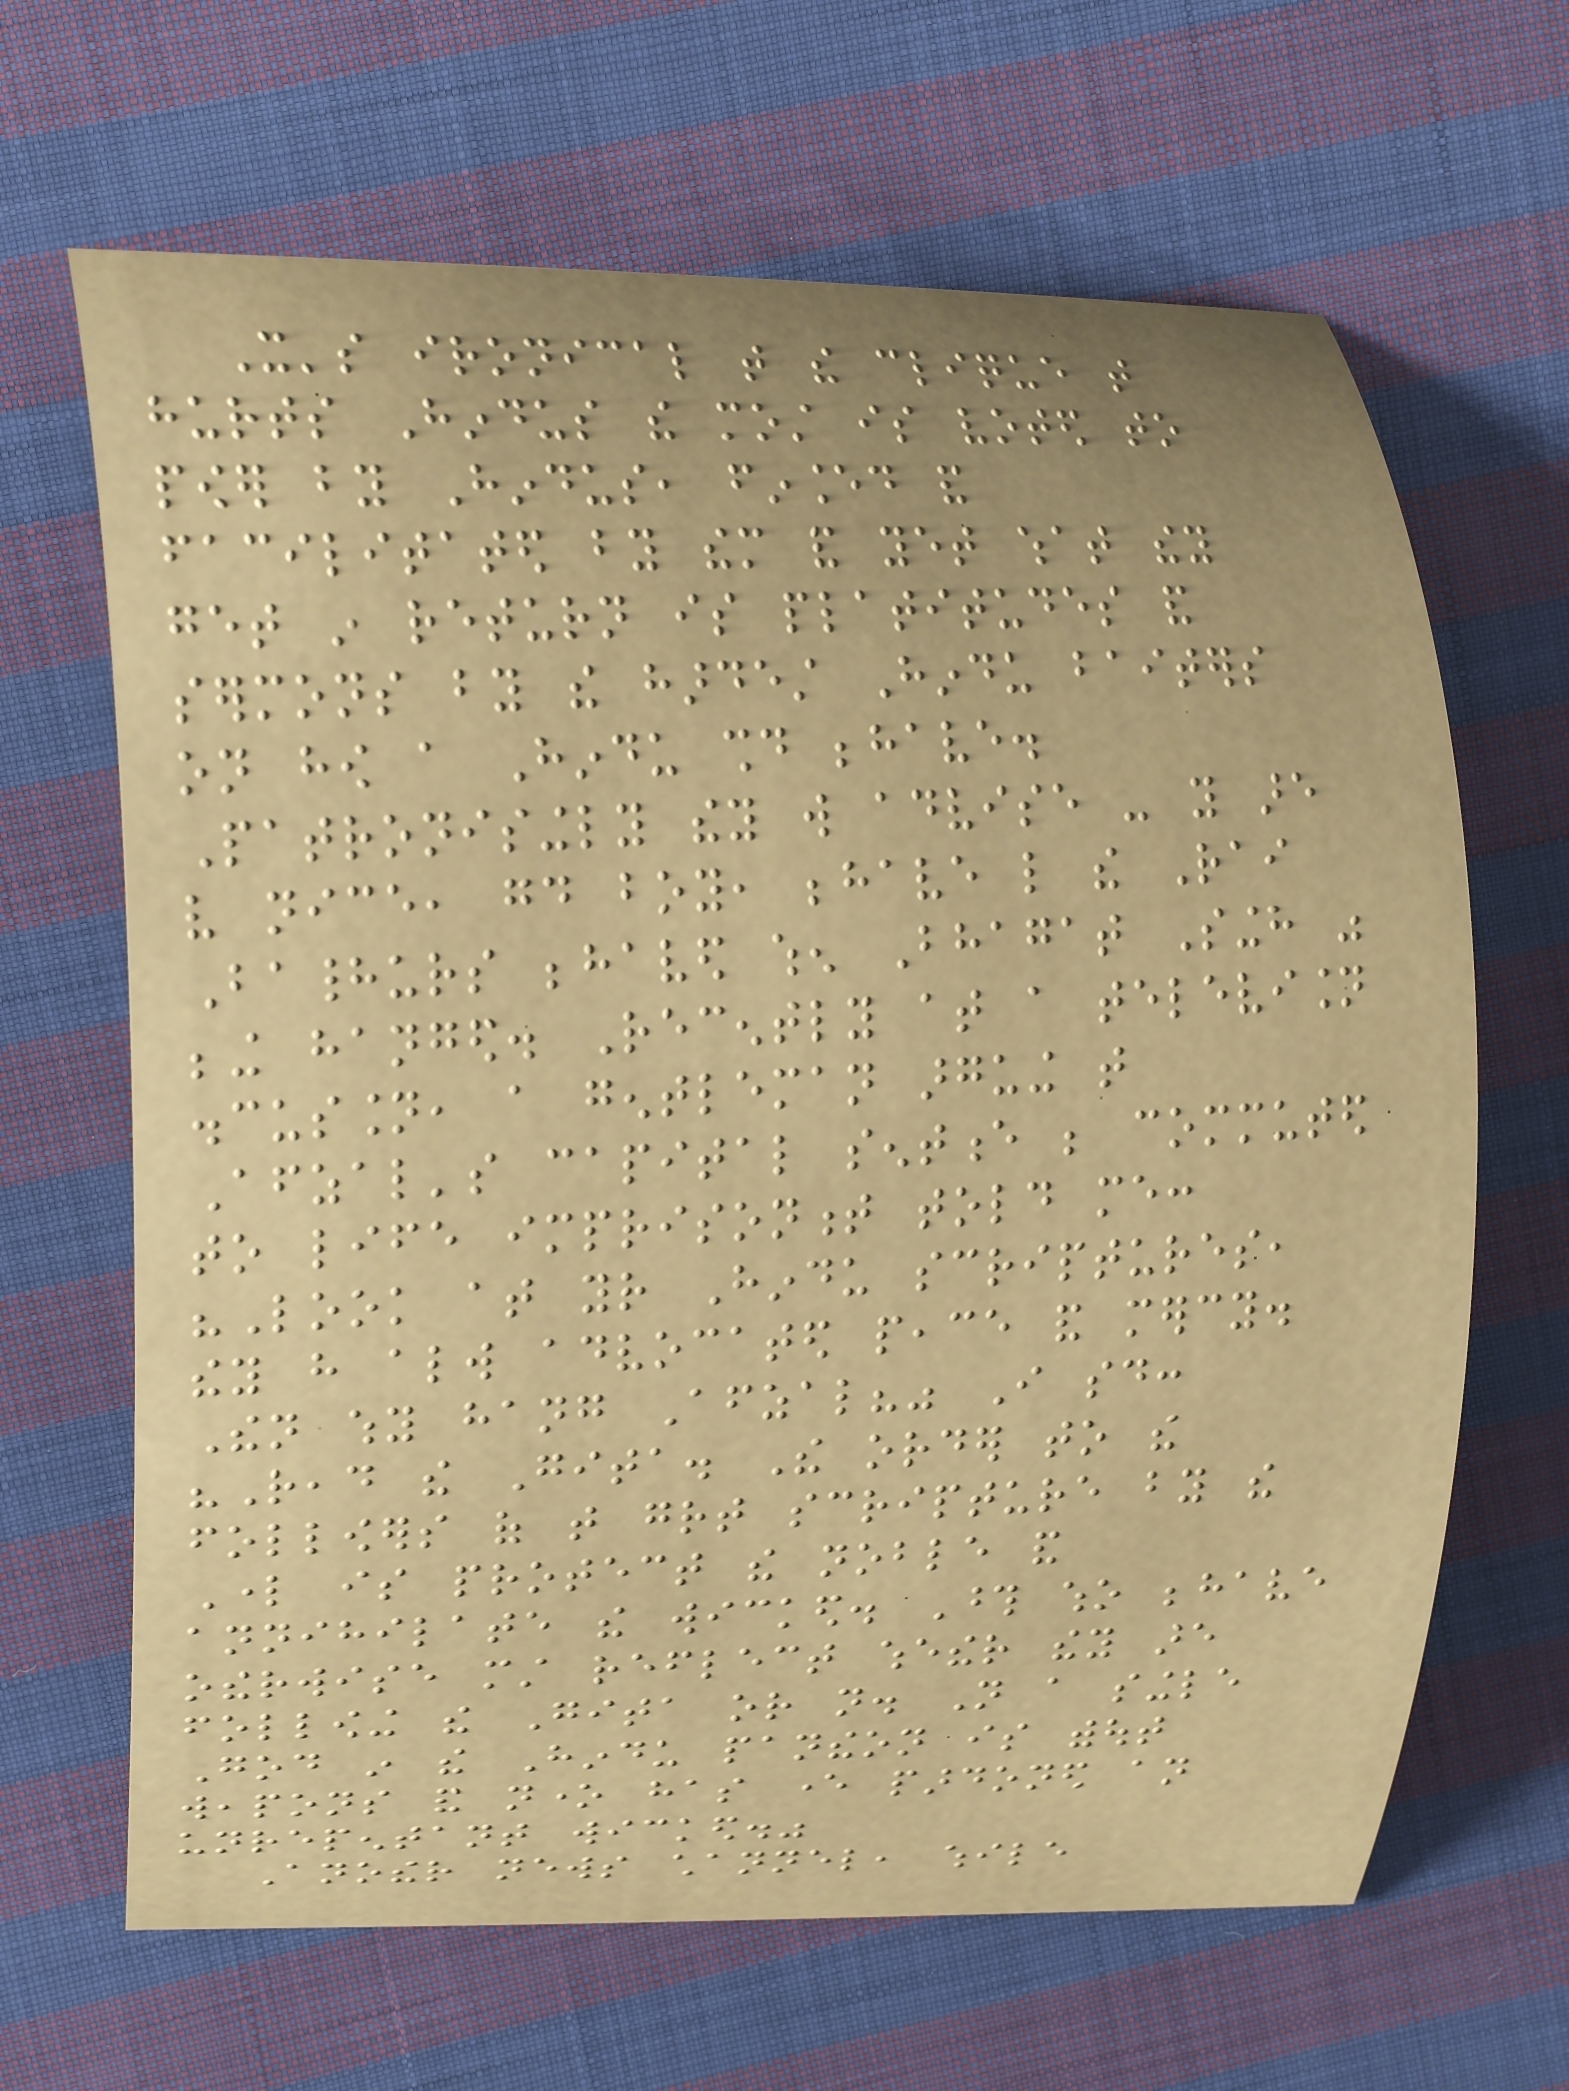It's ironical that the clique that
hurts Hindus the most is voted to
power by Hindus, financed and
facilitated by them and yet what they
get in return is platitudes and
sermons by the hardest Hindu baiters
on how a Hindu should behave.
Patronisingly they will advise - you are
very nice, good boy, behave like the Rai
Bahadurs behaved when Bhagat Singh was
being hanged. Recently at a television
discussion, a gentleman arguing that
Afzal's capital sentence be commuted
to life imprisonment told me:
"Look at your Hindu scriptures,
they have always advocated peace and mercy.
Then why hang Afzal?" I said:
"Read the Gita. The order to the
followers of that great scripture by the
Lord is protect the noble and
annihilate the wicked. Those who behave
otherwise must reflect whether they are
following the Gita or not. Not a single
God in the Hindu pantheon is without
weapons and none has ever pardoned an
unrepentant wicked."
Another news channel, while
